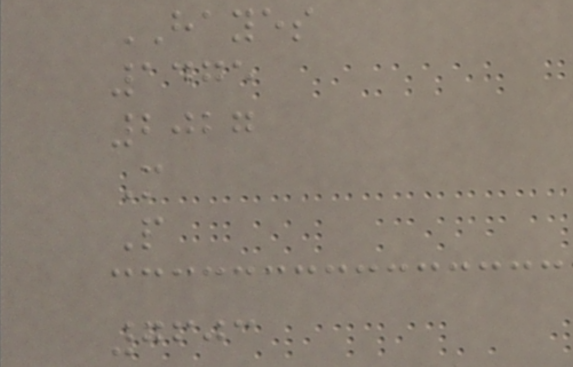HAYES
1475
2027
M
P
7603
